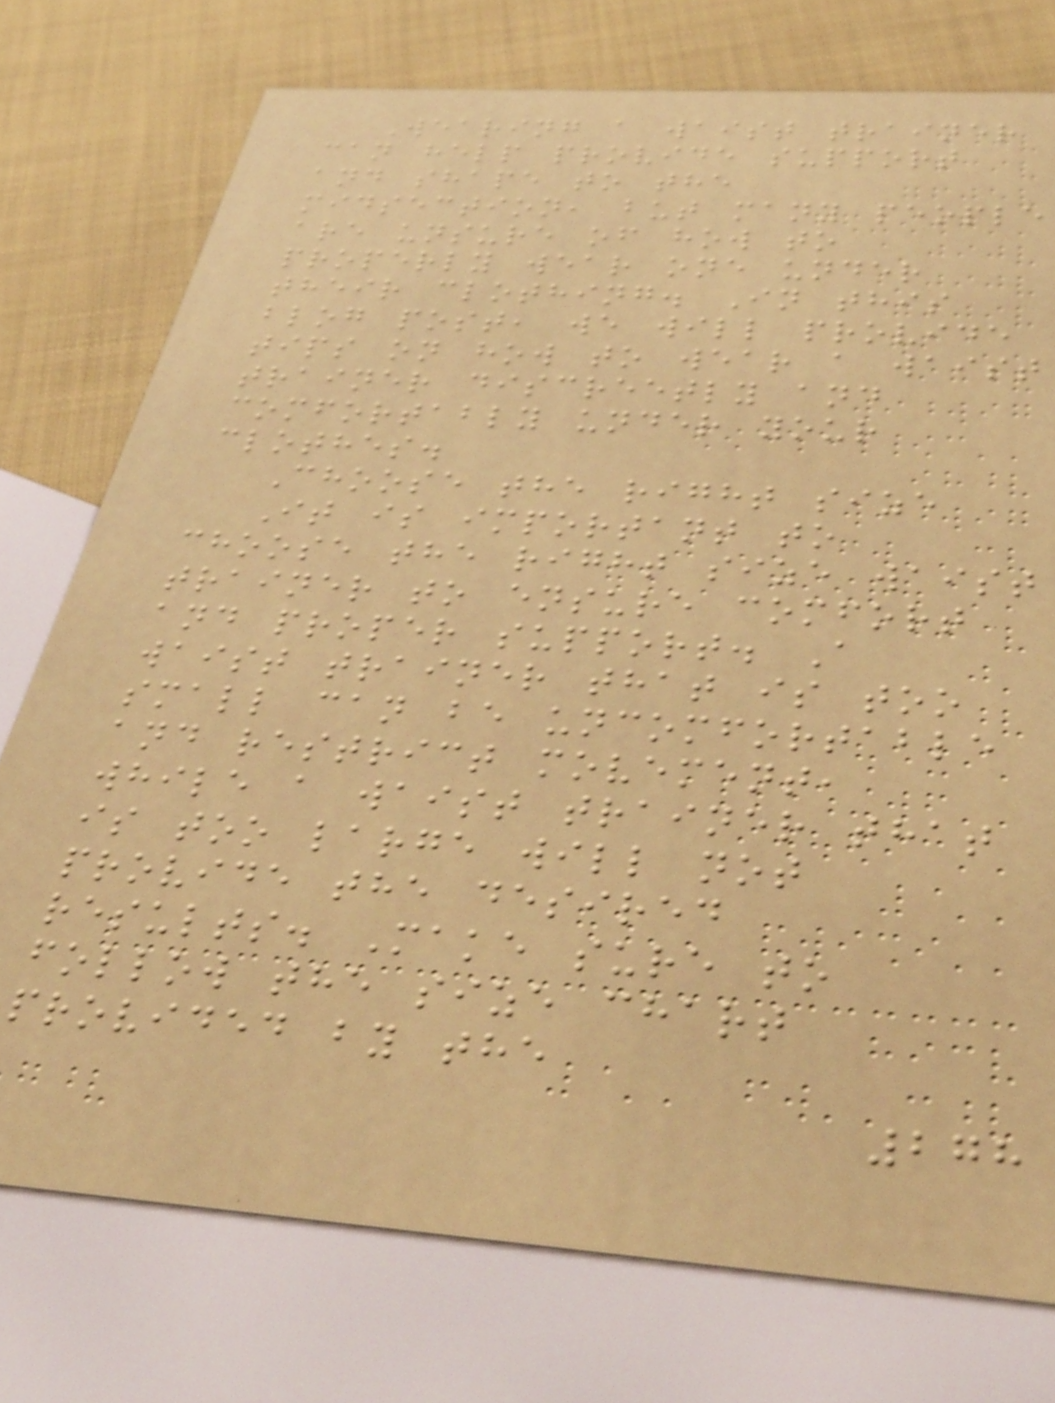Wearing a waist trainer
can help provide support
and shape to the
midsection, but many people
are unsure of how to
properly wear one under
their clothing. In this
blog post, we will provide
tips on how to wear a waist
trainer discreetly and
comfortably under your
clothes.
Choose the right size
It is important to
choose the right size waist
trainer to ensure comfort
and proper support. A
waist trainer that is too
small can be uncomfortable
and restrict movement,
while a waist trainer that
is too large will not
provide the desired
results. Make sure to
follow the size chart
provided by the
278
